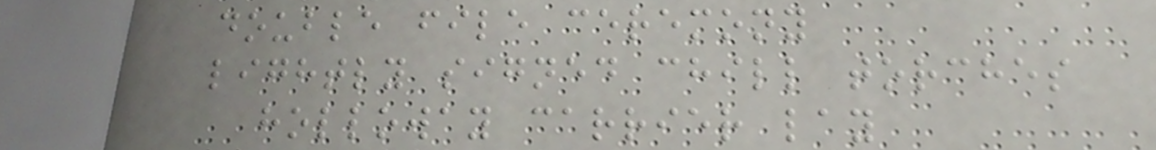double file ceremony
lightly signed chill torches
holloway carrier lay
